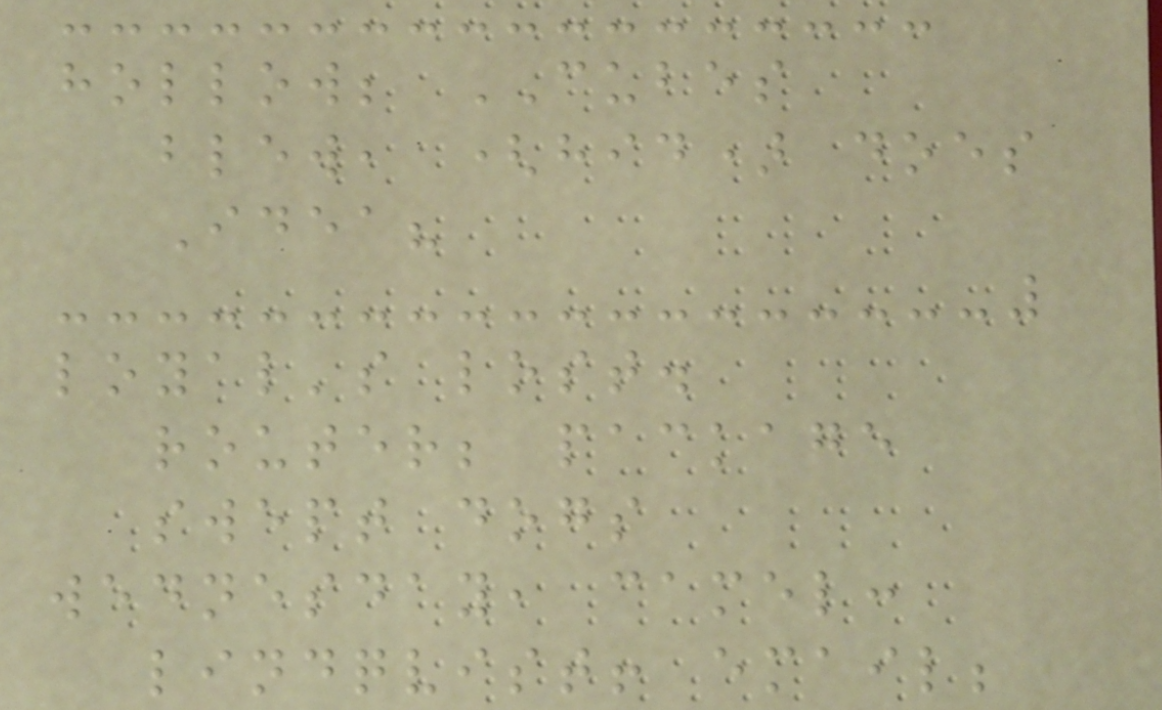hollow; CUBES
blew, (hid) does
Idea?
loyal's lost.
router; package
swept dogs
wednesday, camel:
lindqvist! email;
